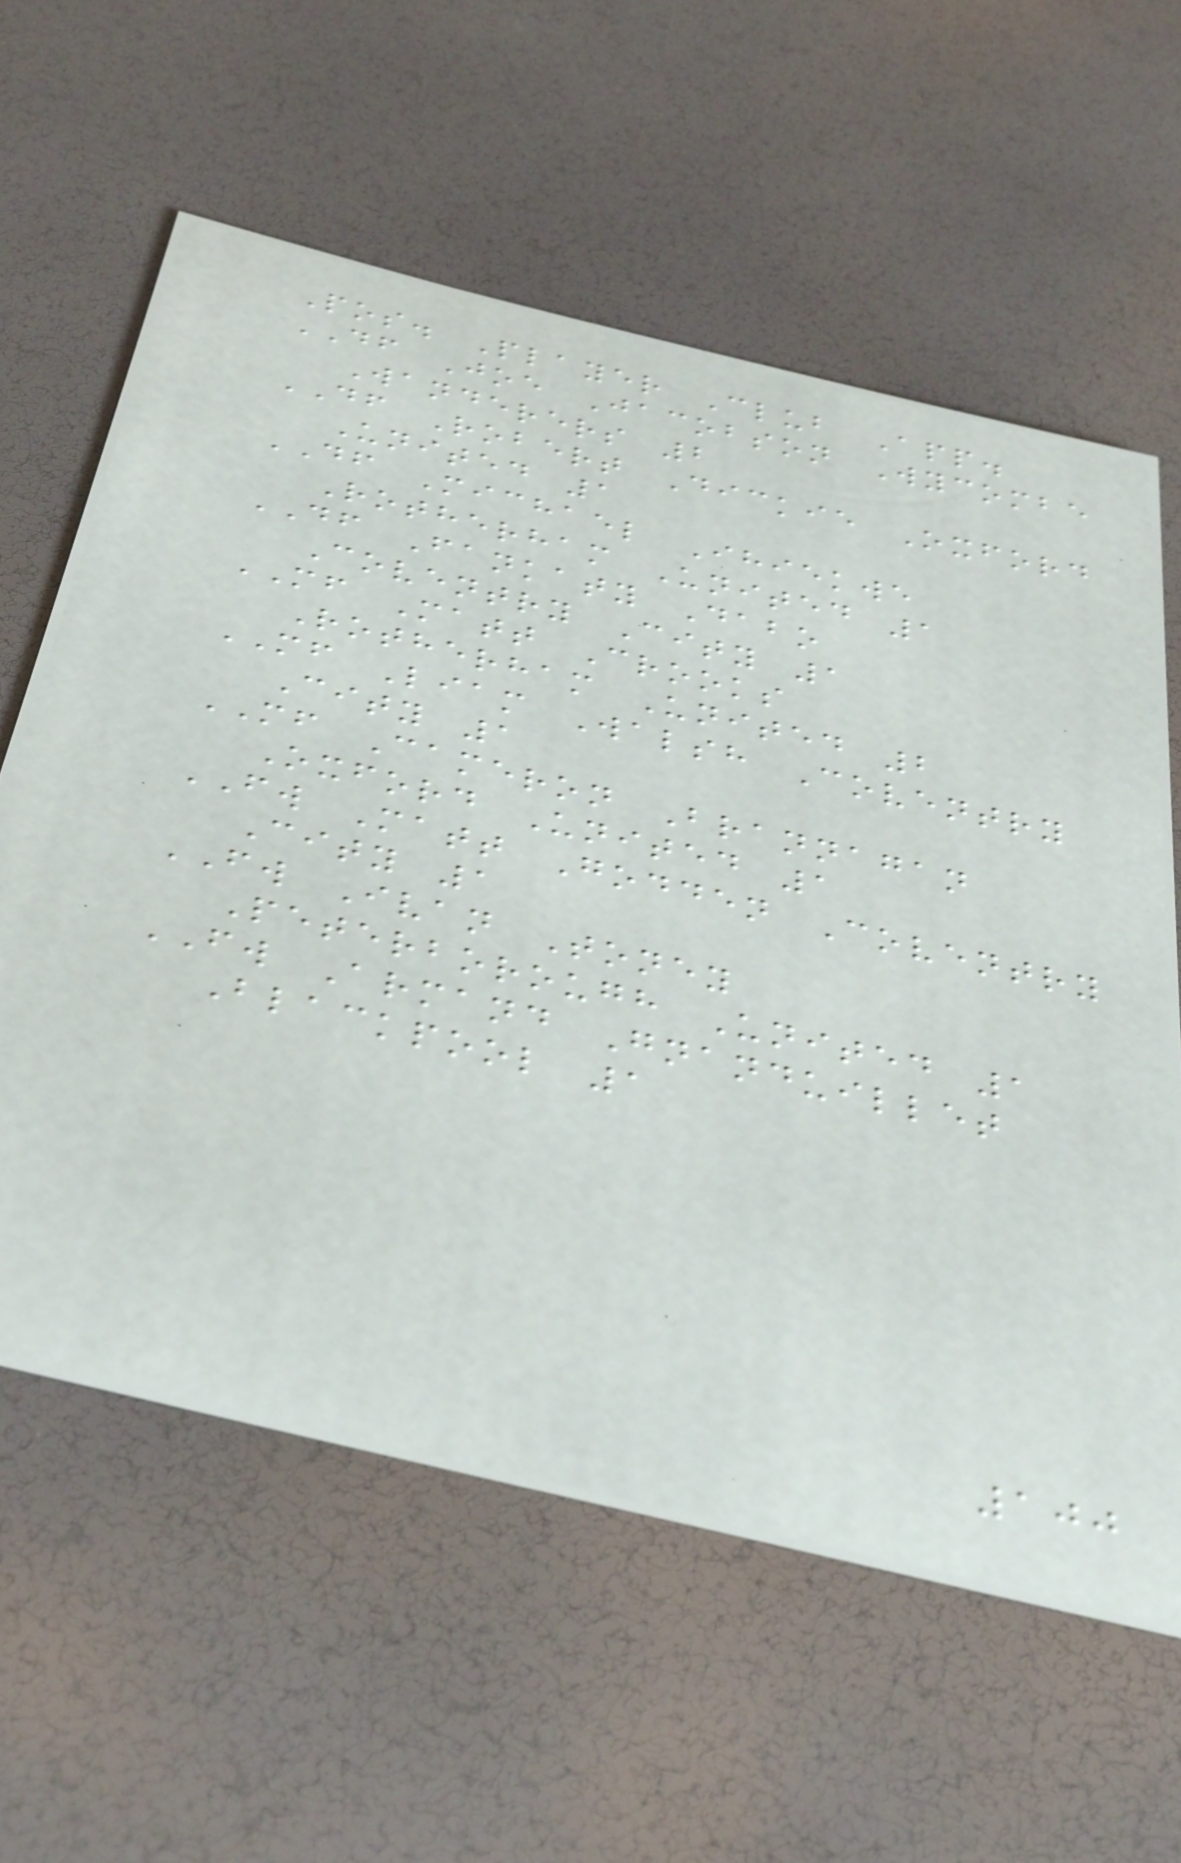Pos. Player Club App.
DF Joe Jacobson Wycombe
Wanderers 2
DF Robert Dickie Oxford
United 1
DF Michael Ihiekwe
Rotherham United 1
DF Fankaty Dabo
Coventry City 1
MF Matt Crooks
Rotherham United 2
MF Liam Walsh Coventry
City 1
MF Cameron Brannagan
Oxford United 1
FW Matt Godden Coventry
City 1
FW Ivan Toney
Peterborough United 1
FW Armand Gnanduillet
Blackpool 1
100
